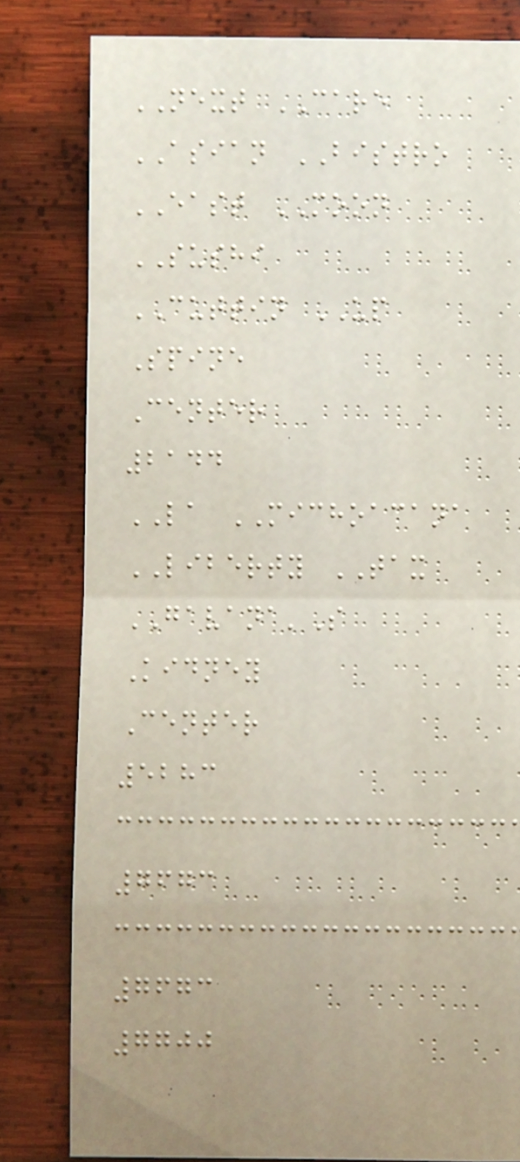NEXT CARE
ASIAN BISTRO
EAST MOON
SUSHI
CUTTIN UP
Spine
Center
2144
LA MICHOACANA
LIBERTY TAX
GAVANA'S
Kidney
Center
5283
7673
7673
7700
